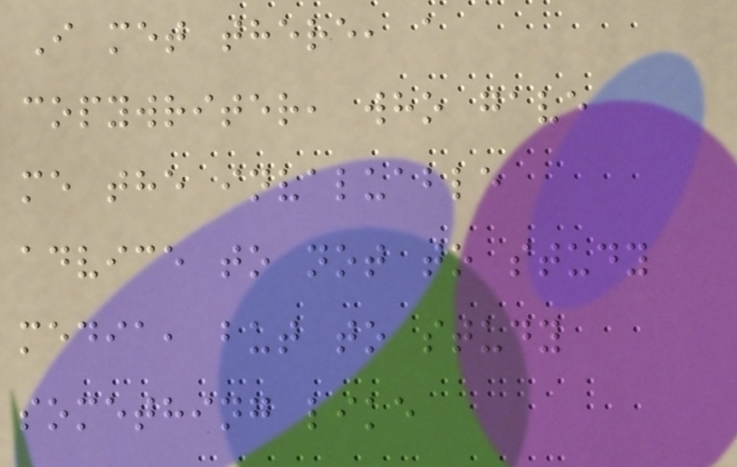I met there, a
copywriter, who gave
me the invaluable
advice to not to study
media, but to study
something like
